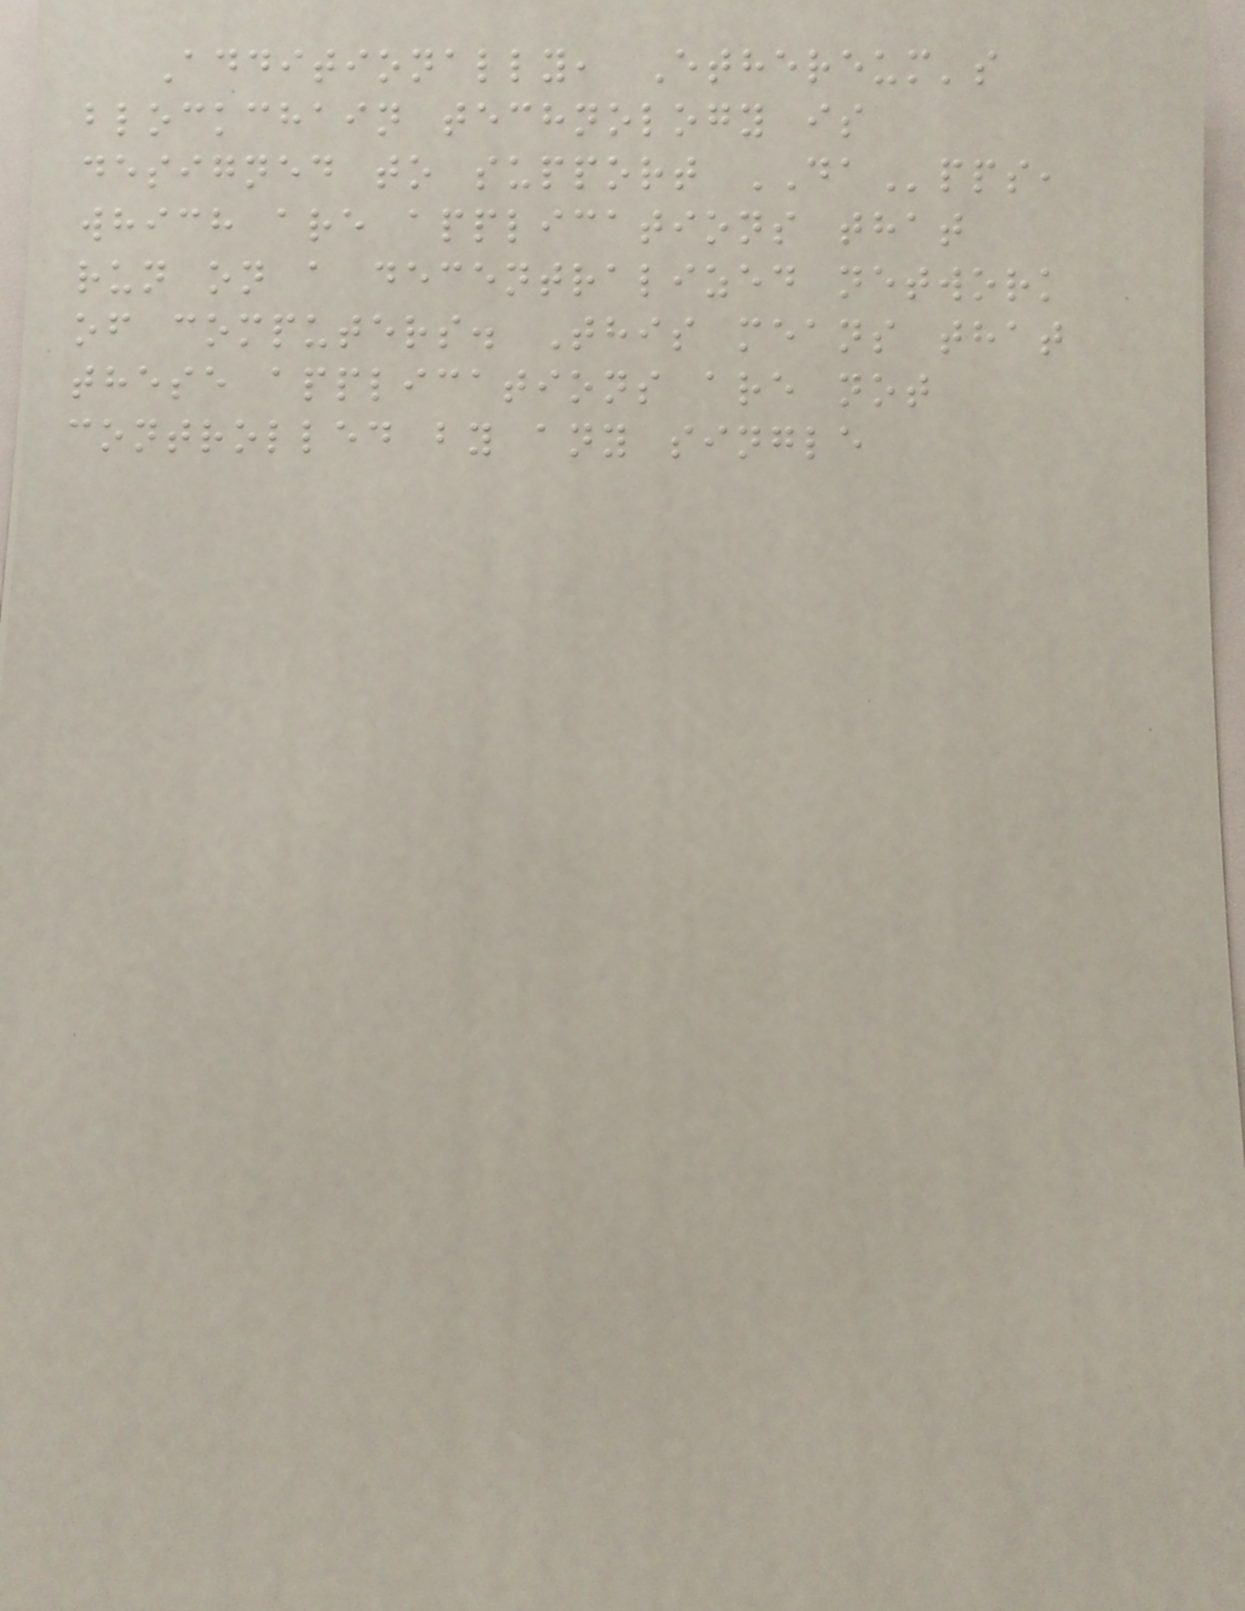Additionally, Ethereum's
blockchain technology is
designed to support DApps,
which are applications that
run on a decentralized network
of computers. This means that
these applications are not
controlled by any single
